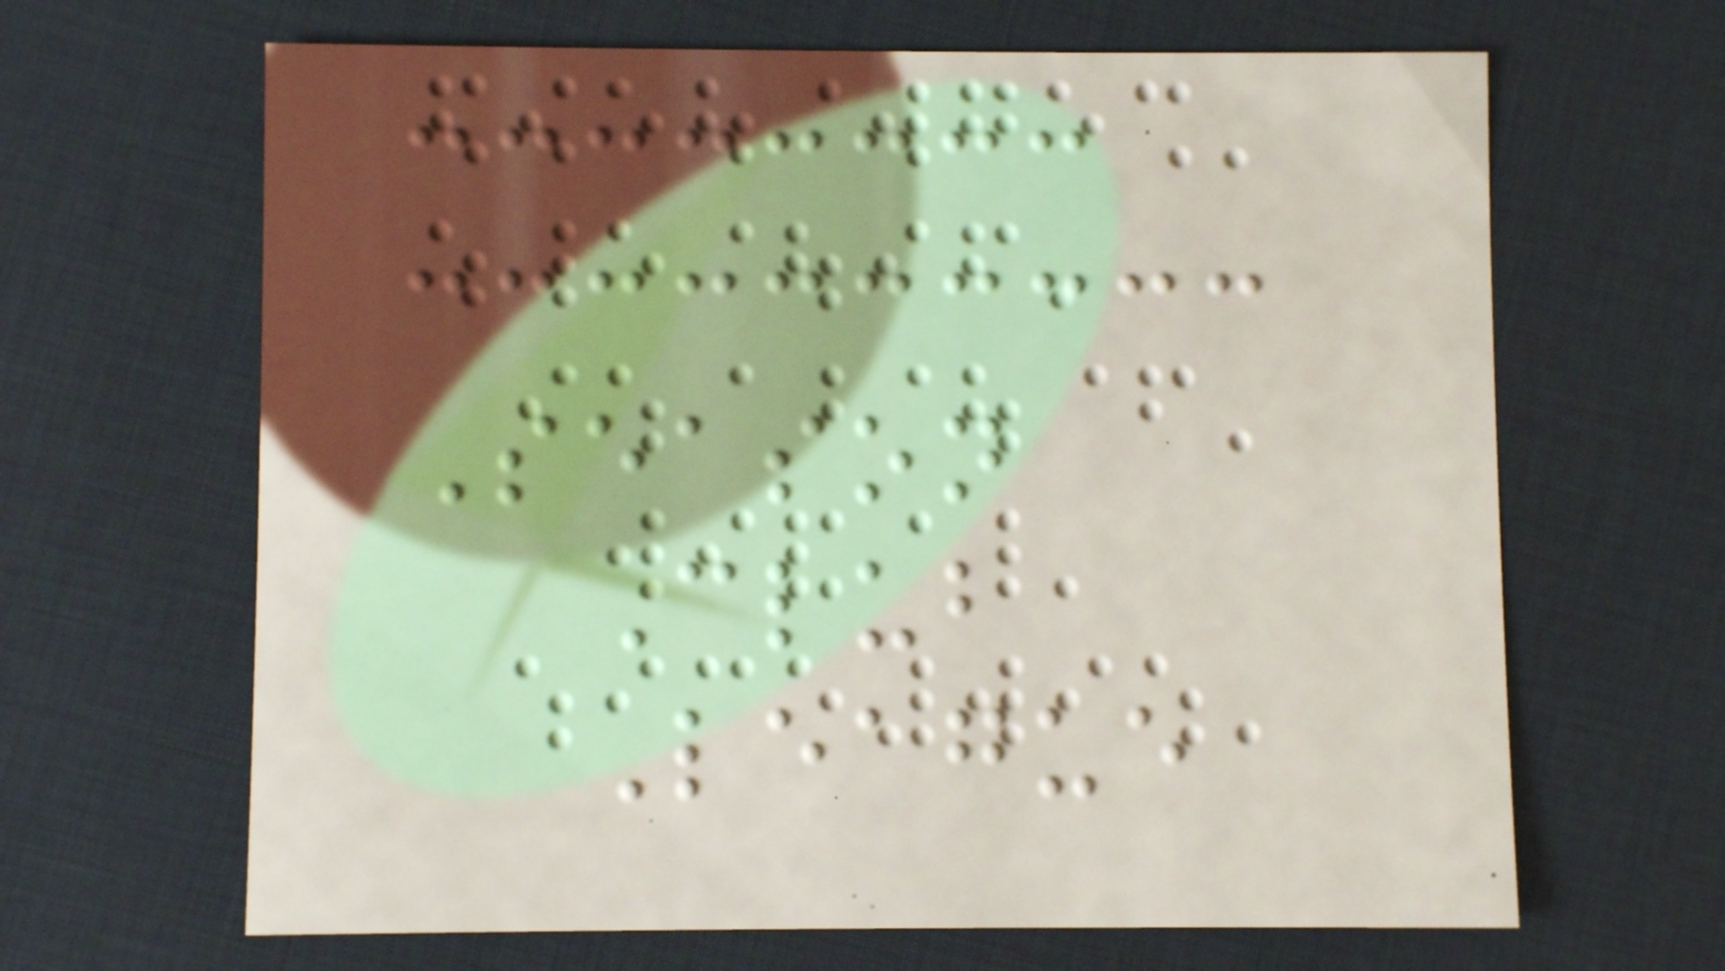Season
Club
League
